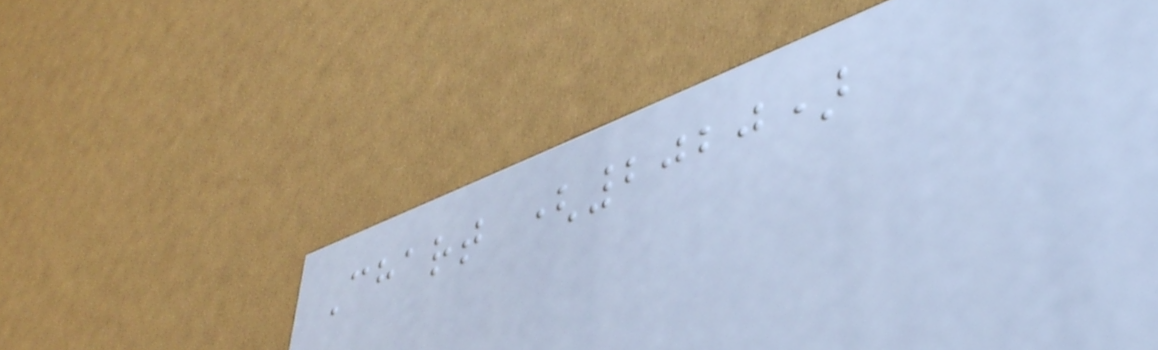Chart (2020)
